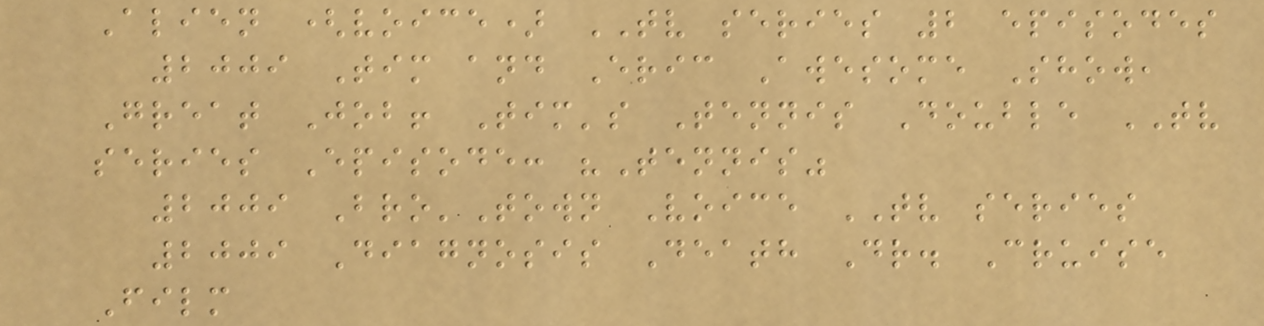Alien (voice) TV series 2 episodes
2009 Tim and Eric Awesome Show,
Great Job! Tim's Tennis Double TV
series Episode: "Tennis"
2009 Bro'Town Voice TV series
2009 Diagnosis Death Dr. Cruise
Film
